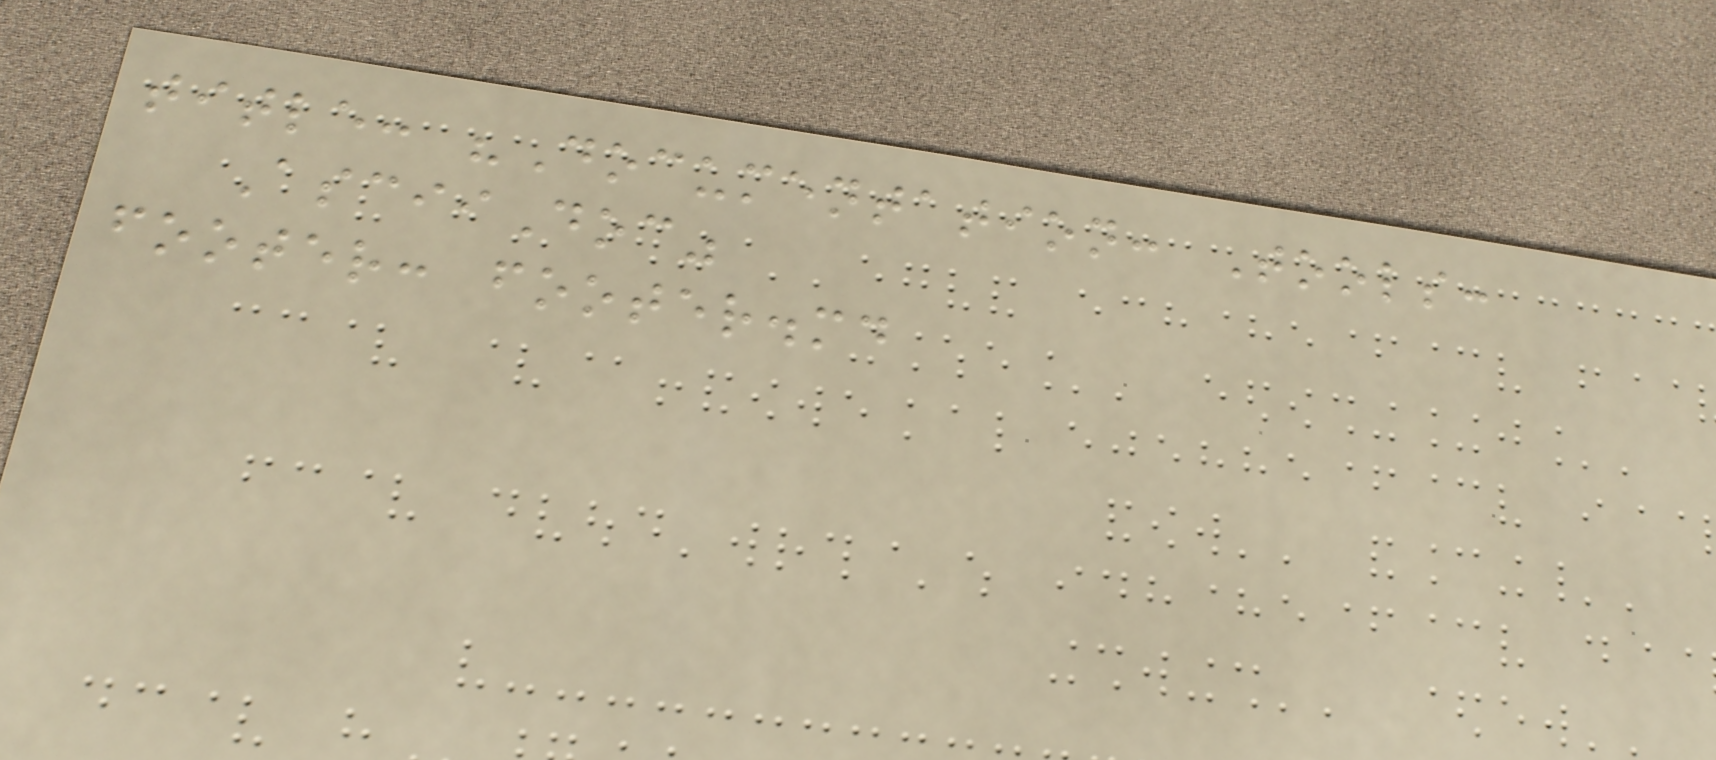title: "Documentation: Tools:
AsciiDoc"
footer: footer.md
